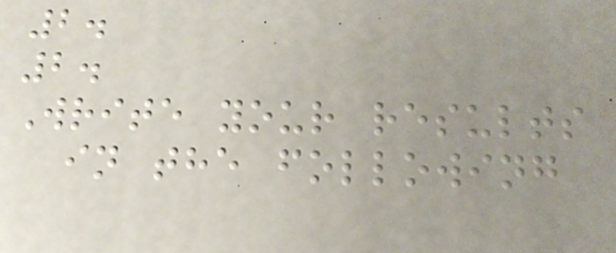2.
2.
Write your results
in the following
